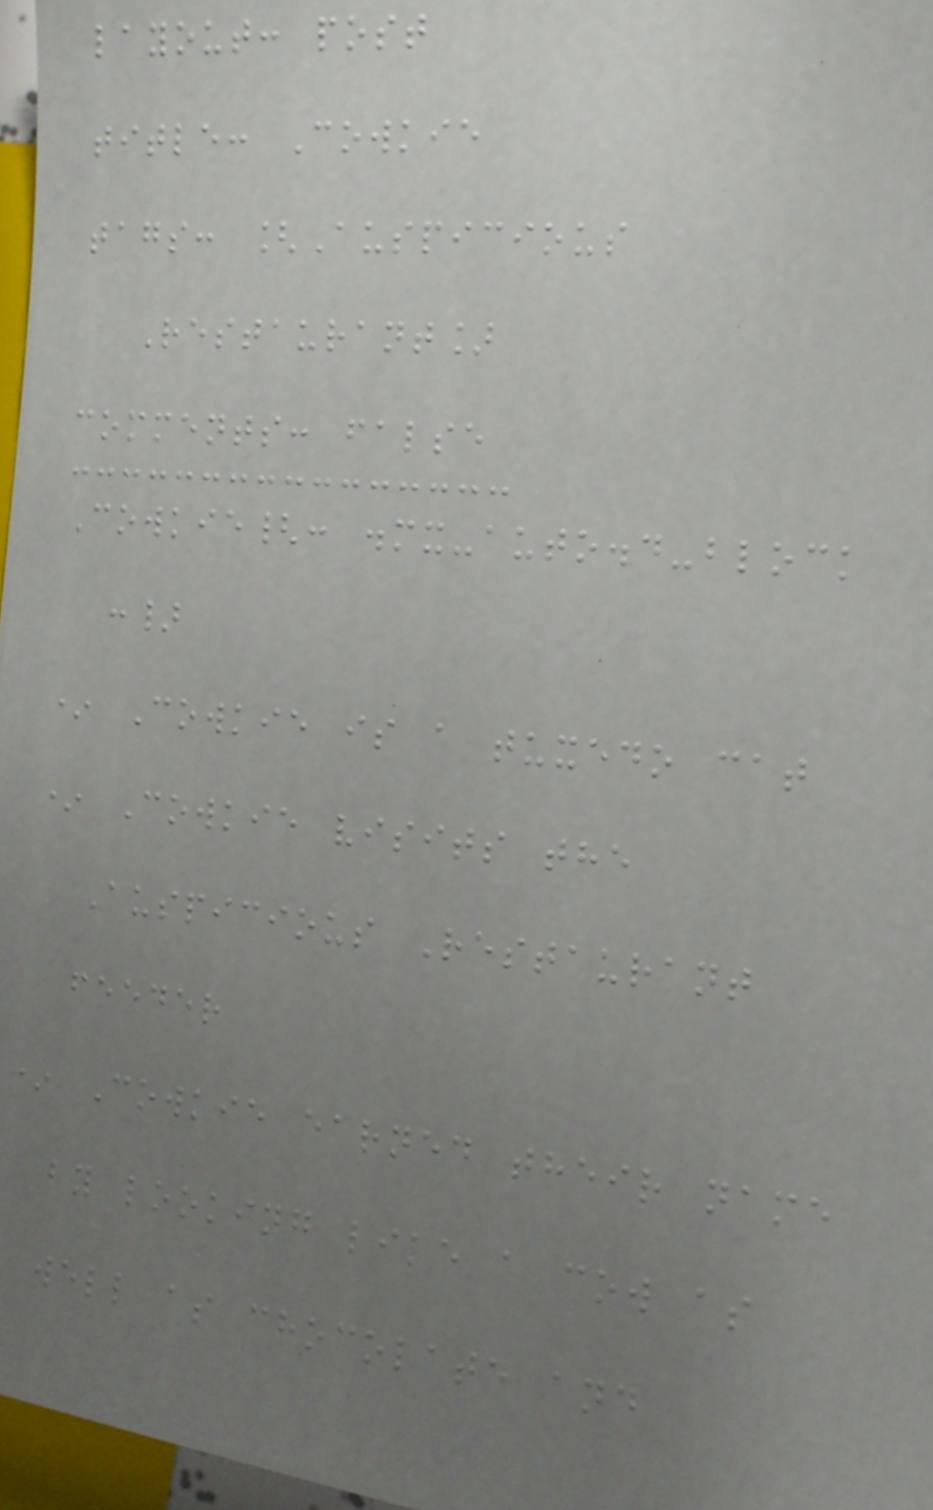layout: post
title: Cowkie
tags: [Auspicious
Restaurant]
comments: false
Cowkie{: .mx-auto.d-block
:}
* Cowkie is a tuxedo cat
* Cowkie visits the
Auspicious Restaurant
feeder
* Cowkie earned their name
by looking like a cow as
well as chocolate and
